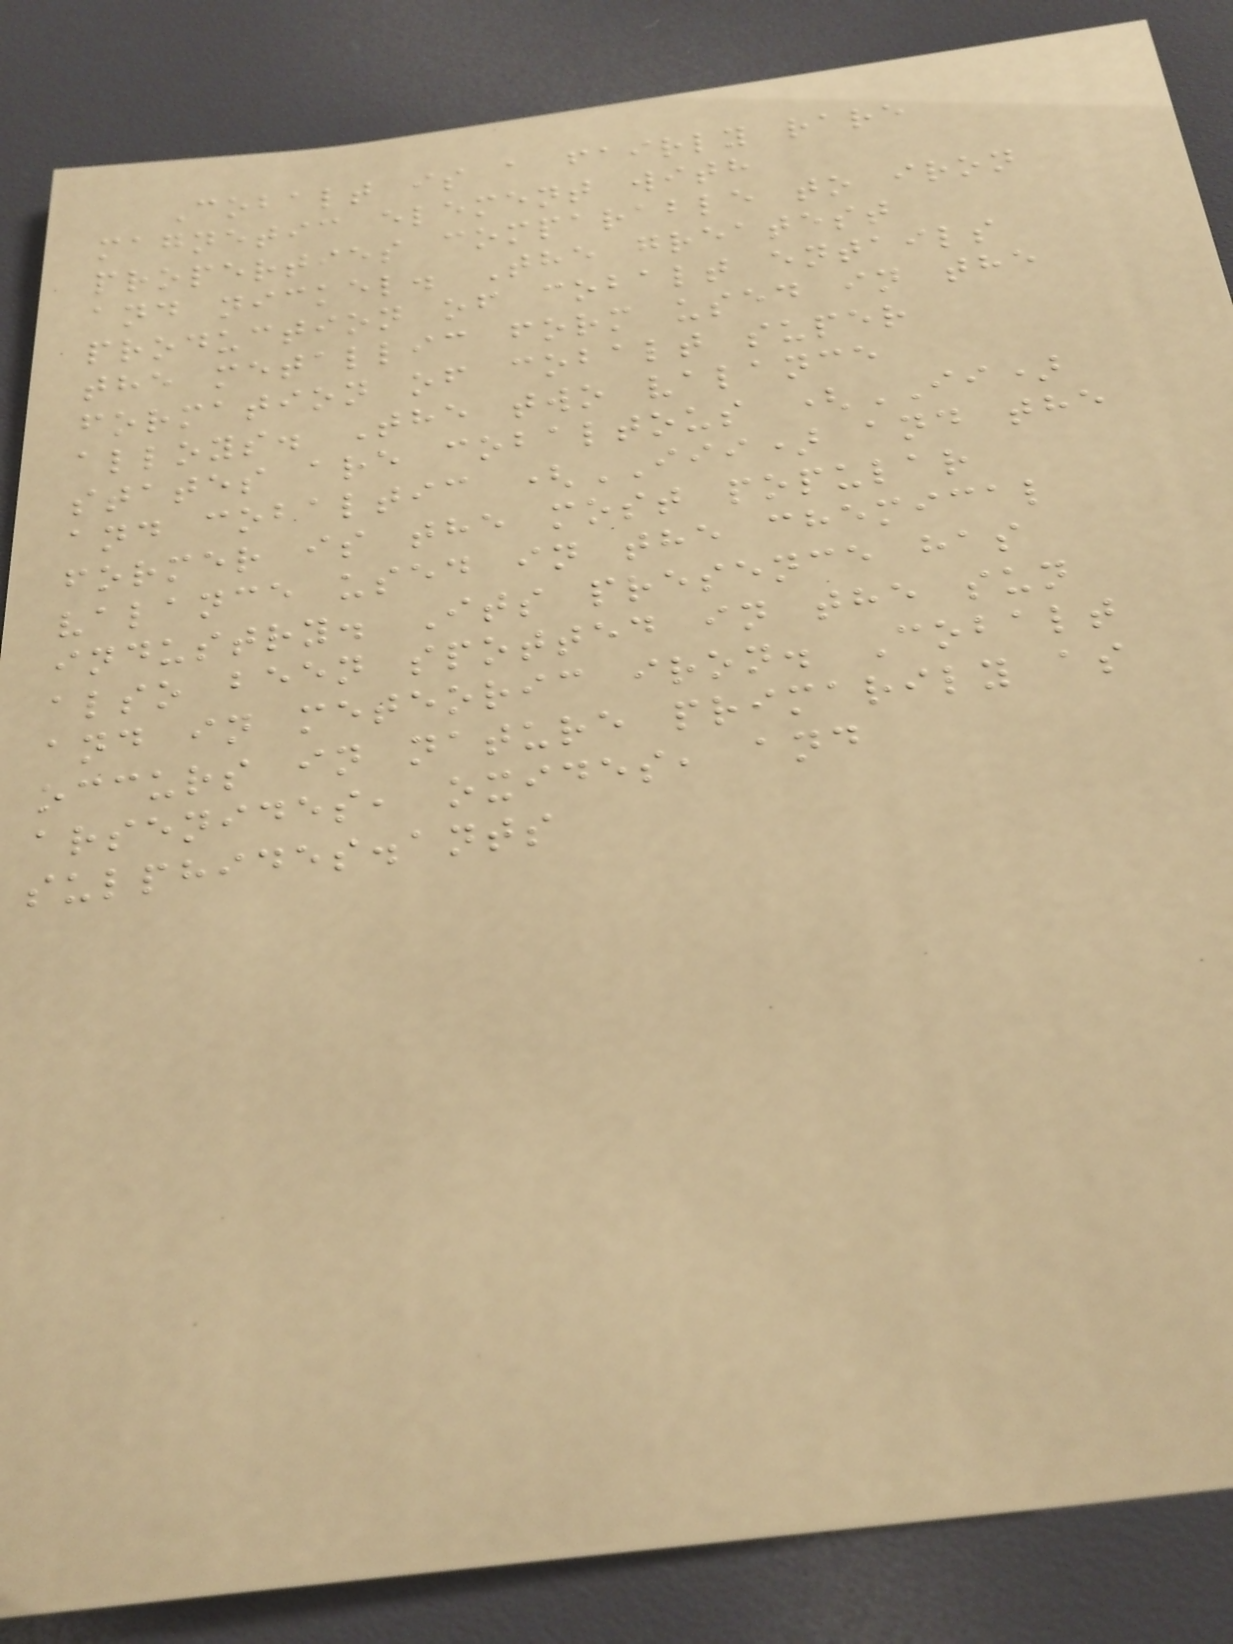Cobalt is a fairly rare
magnetic element with
properties comparable to iron
and nickel. The greatest
production of cobalt entails
the metallic form used in the
formation of cobalt super
alloys. The two valance
states are cobaltous (II)
and cobaltic (III) and the
former is the most popular
valance used in the chemical
industry. Its presence has
also been spotted in the sun
and in meteoric iron. Cobalt
occurs in nature primarily as
arsenides, oxides, and
sulphides.ants
